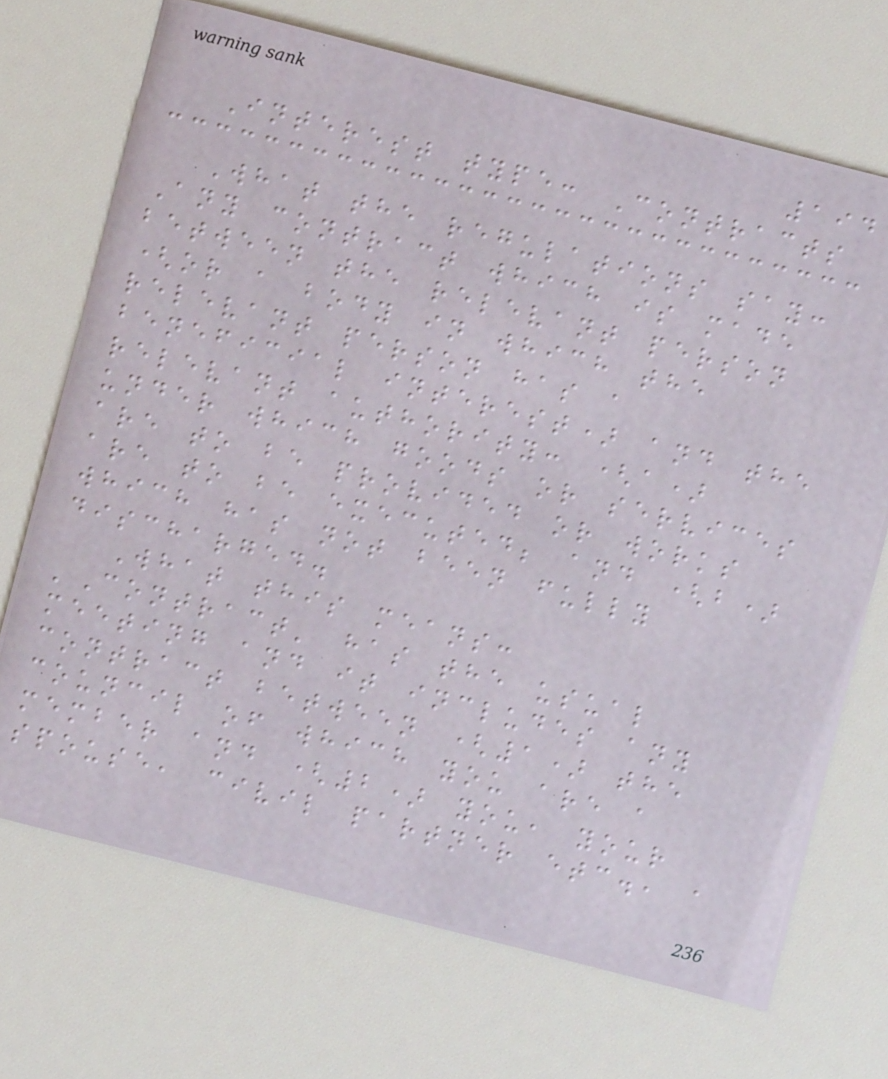194
Interest type: Contracts
What the regulations say:
Any contract which is made
between the relevant person
(or a body in which the
relevant person has a
beneficial interest) and the
relevant authority: (a)
under which goods or services
are to be provided or works
are to be executed; and (b)
which has not been fully
discharged.
What this means:
'Contract' has the usual
meeting and it includes any
contract between (1) the
council of which you are a
member and (2) you, your
spouse, civil partner etc., a
